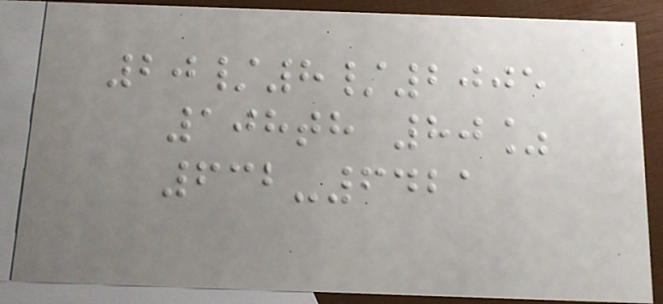20/8/2005
108th 80%
632-6421
